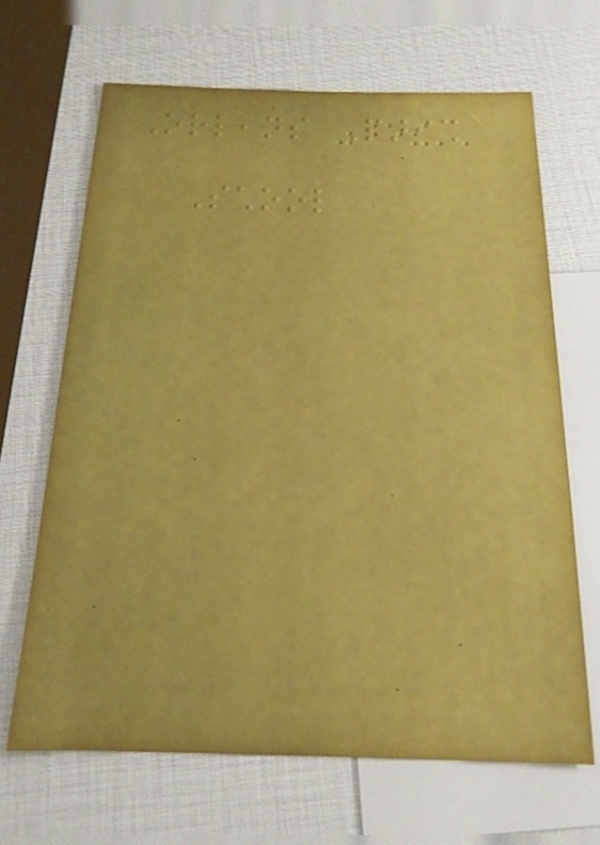Orleans Parish
School
